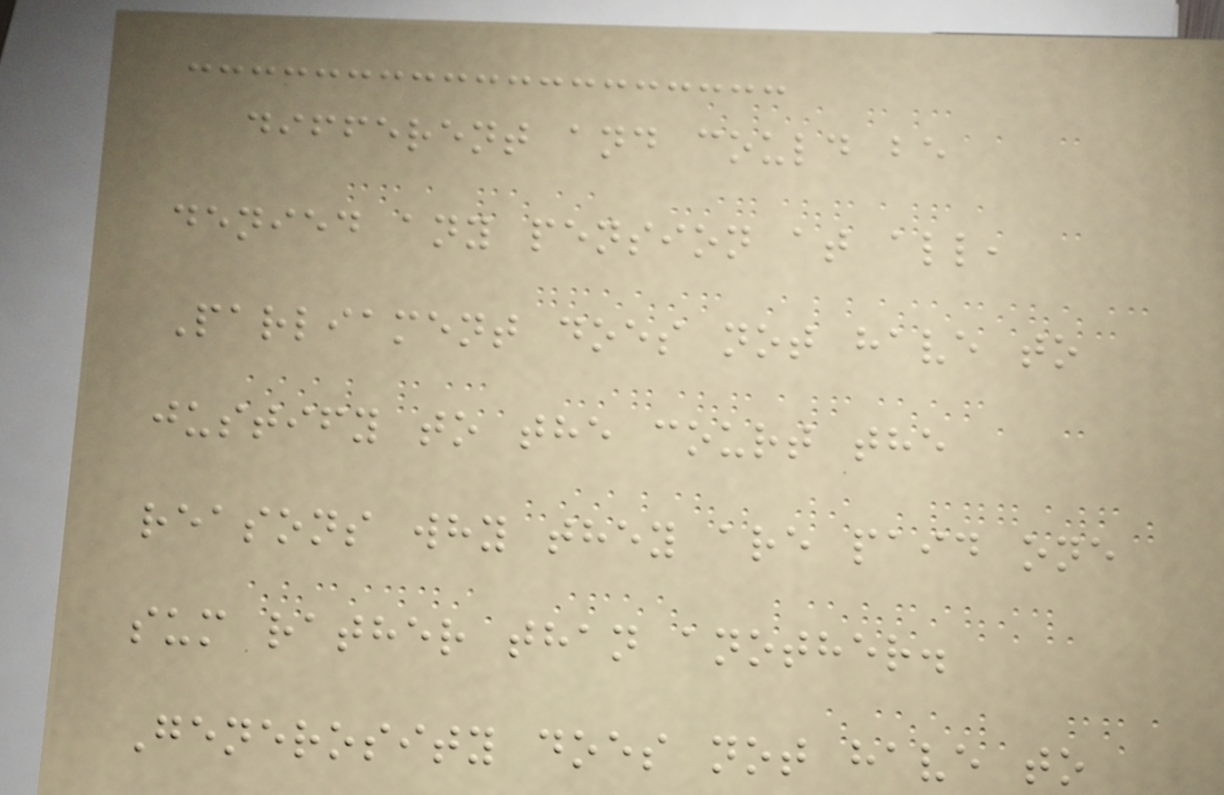different and could be
denied any pension at all,
Parliament does not have to
justify to the court the
reasons why they are paid one
sum rather than another.
Generosity does not have to
